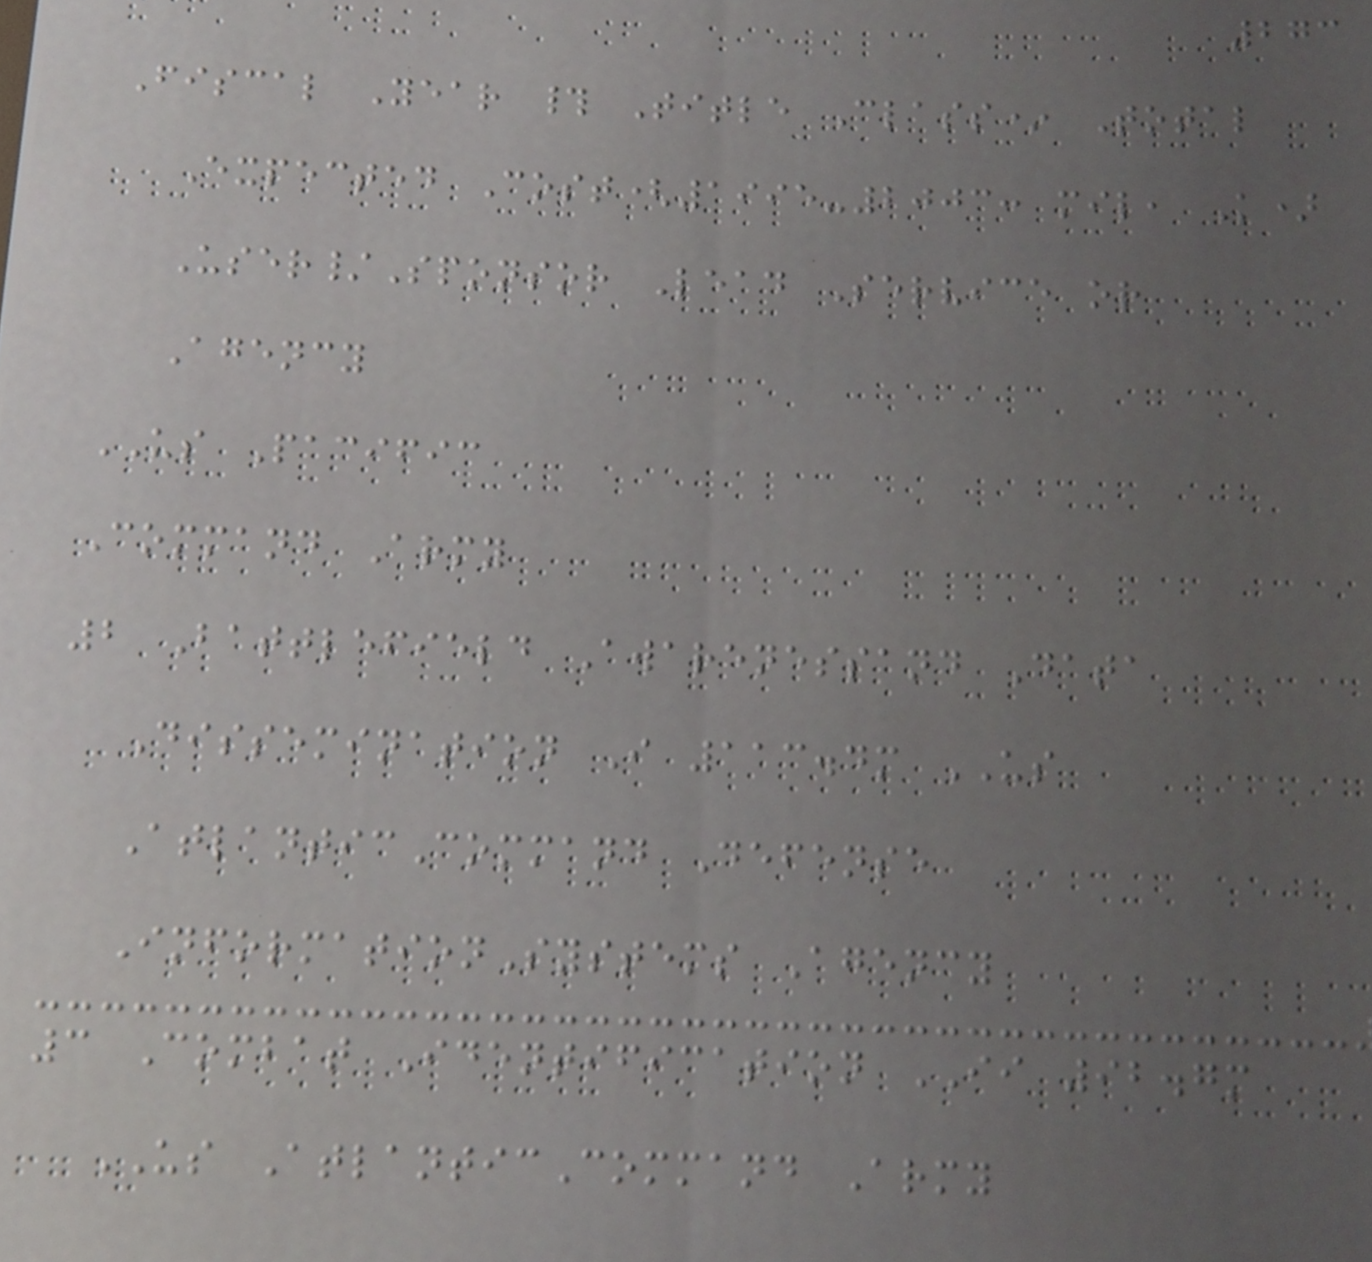273
Fiscal Year # Title Class* Total
Expected Cost(1995-2003: mil, K)
User/Sponsor Lead Service or
Agency
US Pacific
Command Army
2 Battlefield Awarenessand Data
Dissemination I 113.4m US
AtlanticCommand Defense
InformationSystems Agency
3 Combat Identification II 92.7m
US AtlanticCommand Army
